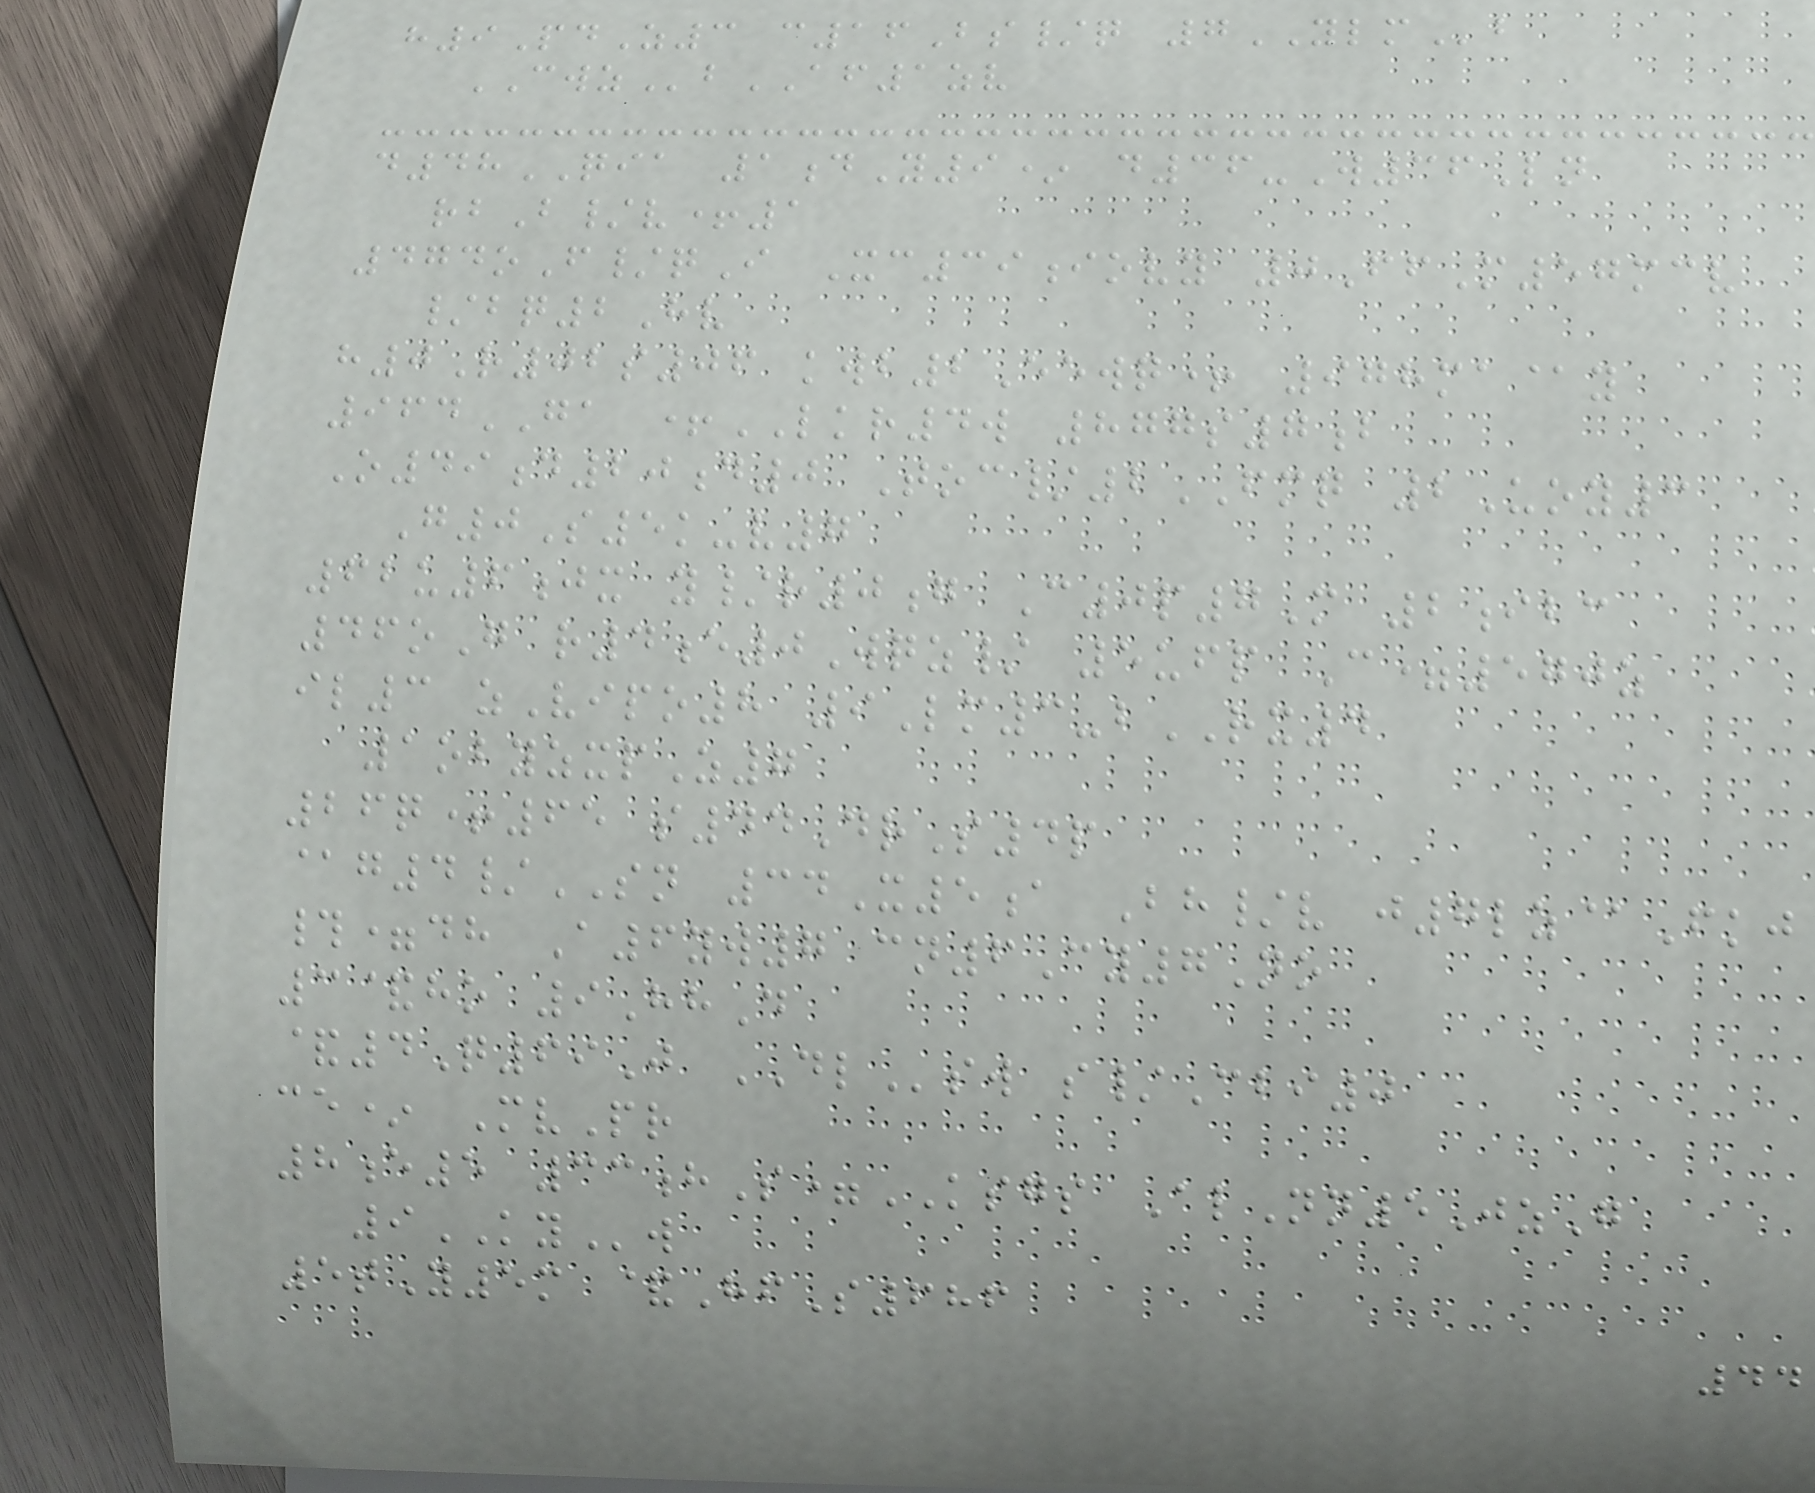h9PdZ3 c16Bs/q 7YLMb
CWZbAF1zv
d48QIA 1dY9* d36-W36Ln
rbB/v+1
474oF/qI Xc39iovy 0FfM57mcv
/bq2Hv
h0R02s06 kwb2Eewq+ 978ma@y
964GA +LKR4w 877s7b
O49d20d0 Toc/2FMQ 2Uoy3
G0S5k-v7
62u6jx y/r0g C0p7M 2ibc
46oG r4e0Wqz/ 5ufp C=570z
il3 zVipo8 9Lm3-bRX4
1obyzxpZ7
26q+65 s44DrS4p
@g4/SN 34X5a Bh/v j7lz@Fkj
#=dh A6yw7 cn6Cy7No
3&ho 9HhD
&4Q69J DLsw s/Cbi0
ce* MvPr
8e5 33hS=KSGS AlNn5JzG
9KYw
5tY5m &HfS686
44
